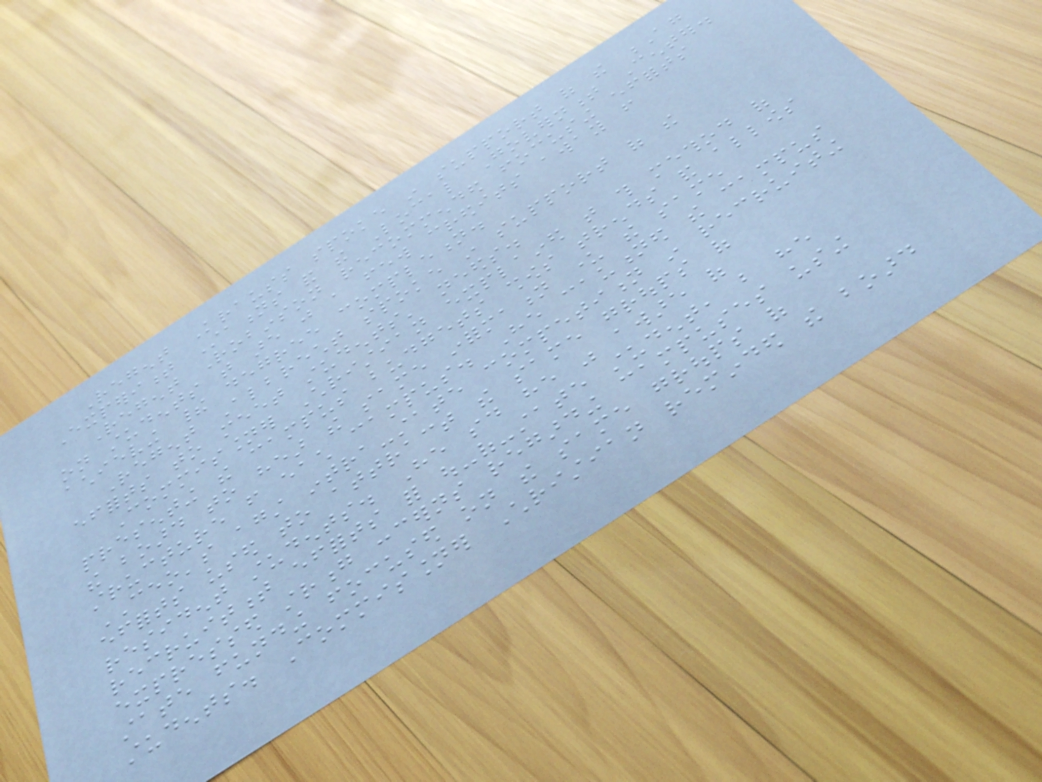Regent Krauss spoke in support of the Ag
Experiment Stations and the Local Government Center.
Regent Robinson recommended focusing efforts
on students that are just a few credits away from
achieving their degree completion.
Regent Albrecht spoke in support of the
efforts to meet students' needs.
Commissioner Christian explained that this method of
presenting the campus budgets shows trends and allows
the board to hear the same information under the same
structure from each campus. He cautioned the campus
CEO's against intra-state competition in recruiting
efforts used to attract the same groups of
resident students. He said he was aware of
recruitment efforts for out-of-state student, but he
expressed strong concerns regarding campuses using
state funding focused on the same groups of
students. Commissioner Christian reminded the board
